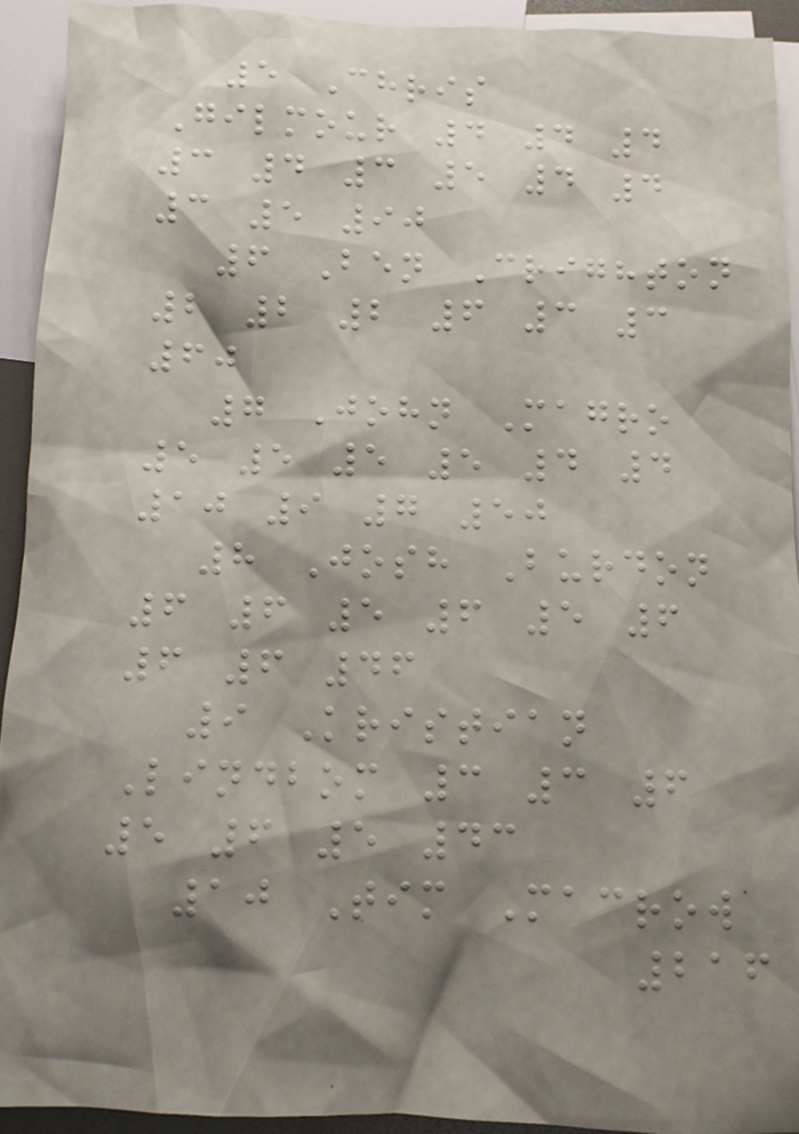5 Chris
Gilmour 4 4 4
3 4 3 5 4 4
3 5 90
6 Ben Crighton
2 2 2 6 3 3
60
7 John Magro
5 5 5 5 4 4
10 9 7 50
8 Josh Burdon
6 6 5 6 5 6
6 6 46
9 Kristian
Lindbom 3 3 6
5 6 5 43
10 Tim Macrow
216
